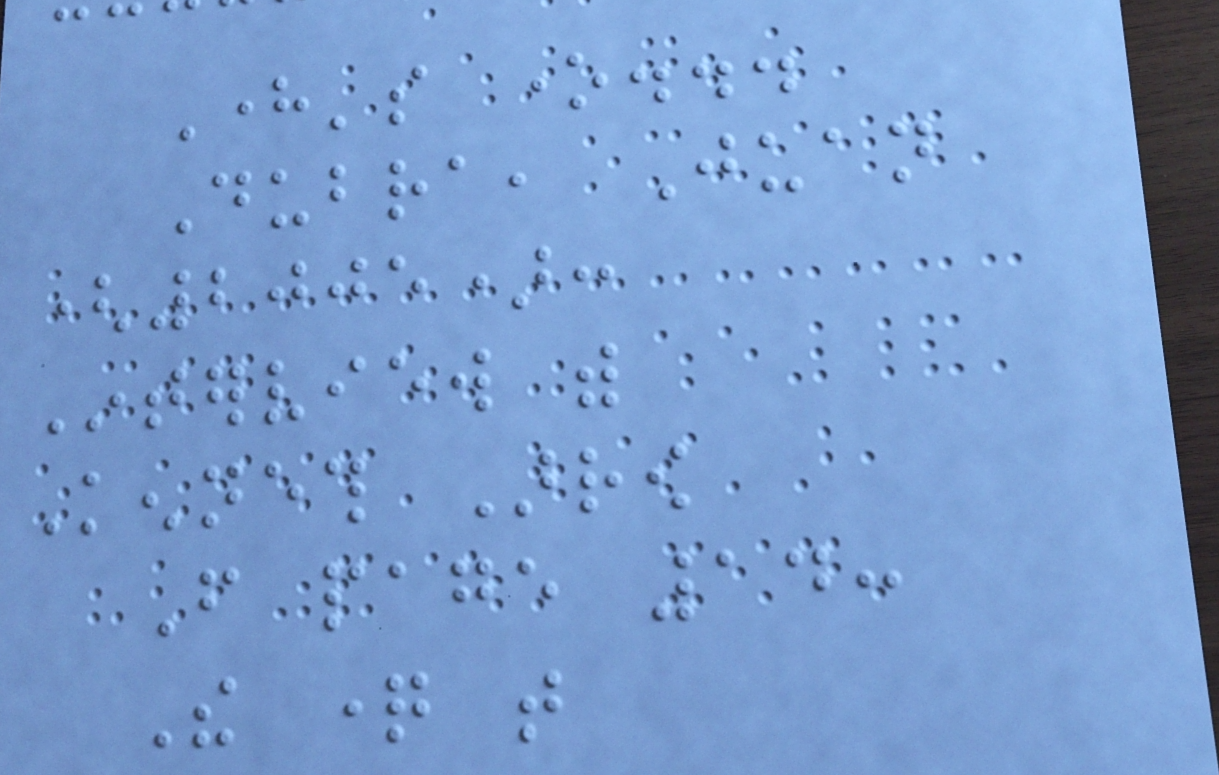Here's one...
Dubra, Juan
(2005):
Interview with
Kenneth Arrow
From page 14:
The question that
